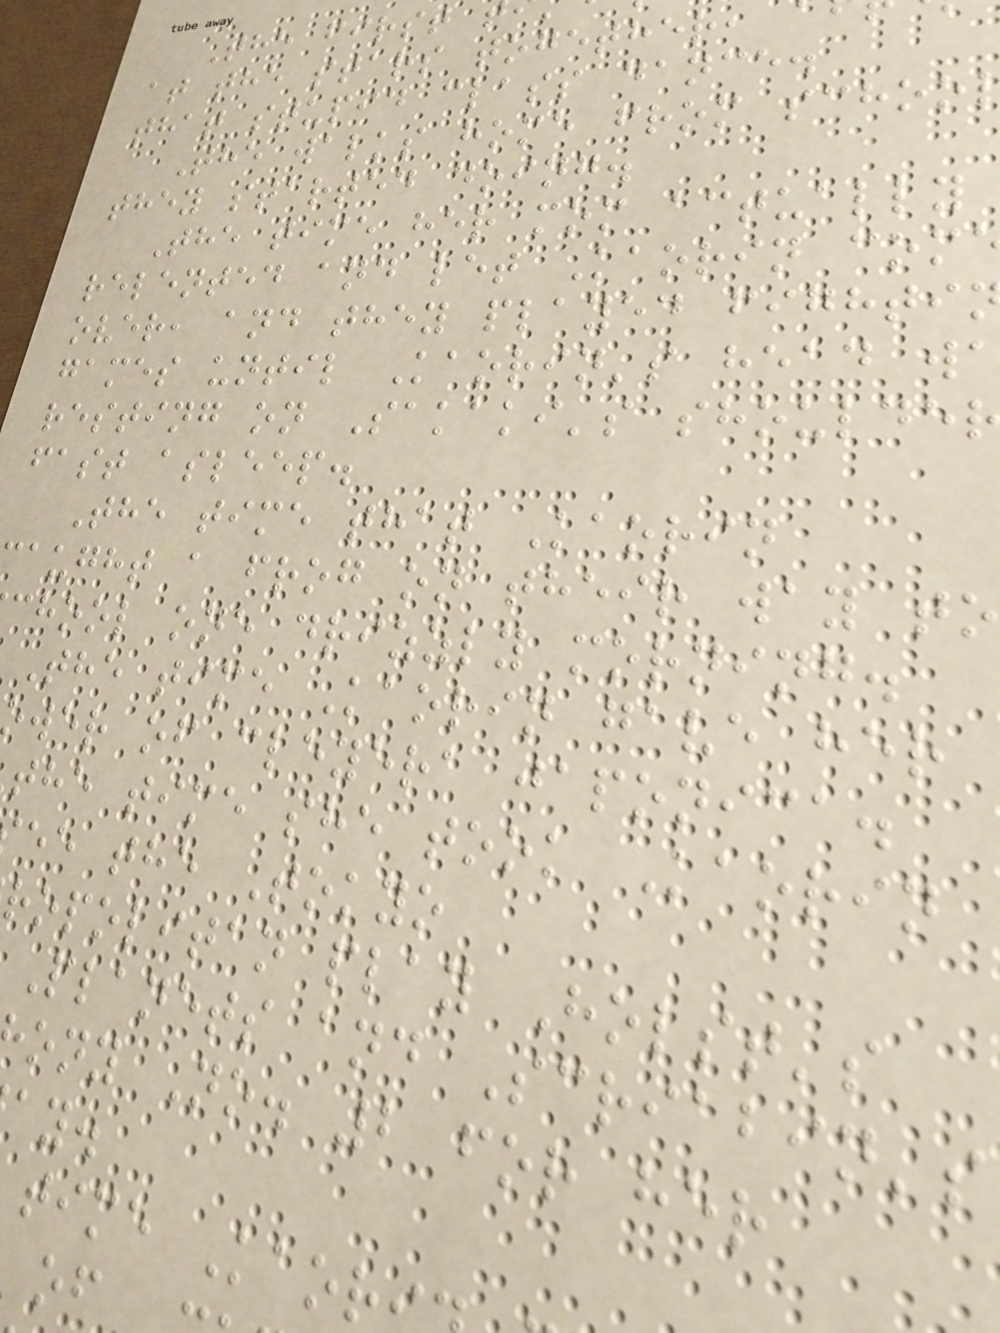The first
at the stars together,
that stupid class dance.
The walks home from schoo
they started doing.
The time her mom actually
relented and let Kaorin com
over, and they played fighti
games until Kaorin's head w
resting on Sakaki's shoulde
fast asleep.
The time that Kaorin
aught a frog on their way to
chool one drizzly morning.
The time Kaorin gave her
wer of cleyera japonica.
the time she took Kaorin
ee the Tokyo
ropolitan play Holst's
Planets and Scriabin's
ony No. 2 for her
time Kaor
